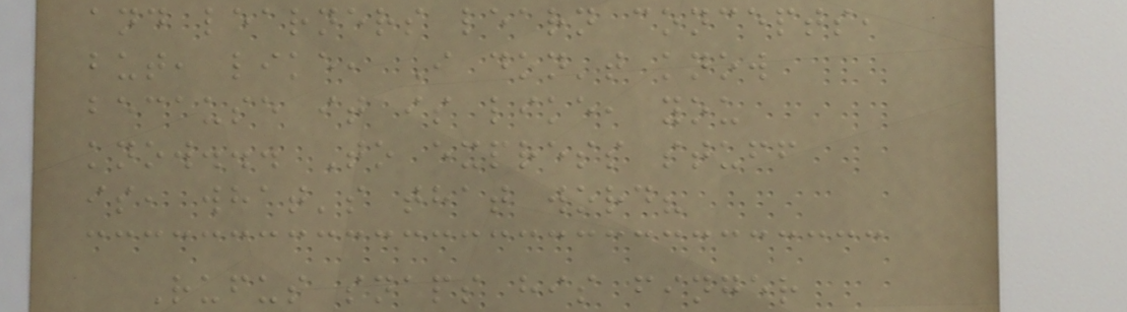and learners learn concepts,
but, like, I don't know
because it is like, you
know... To express stuff
is, what's that word?
Rufus snaps his finger
